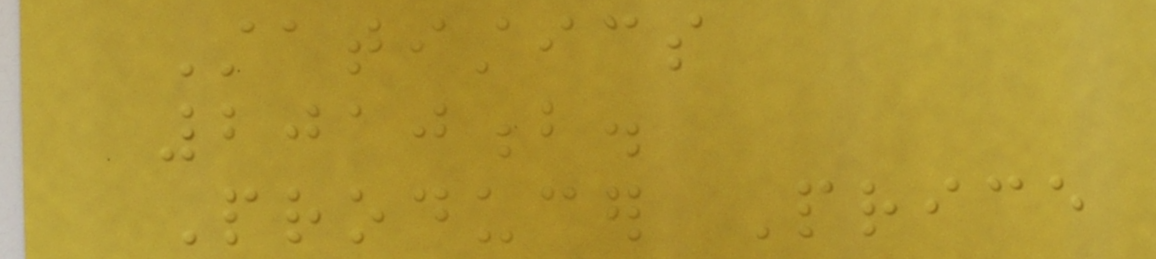Statistics
2010b.
Producer Price
